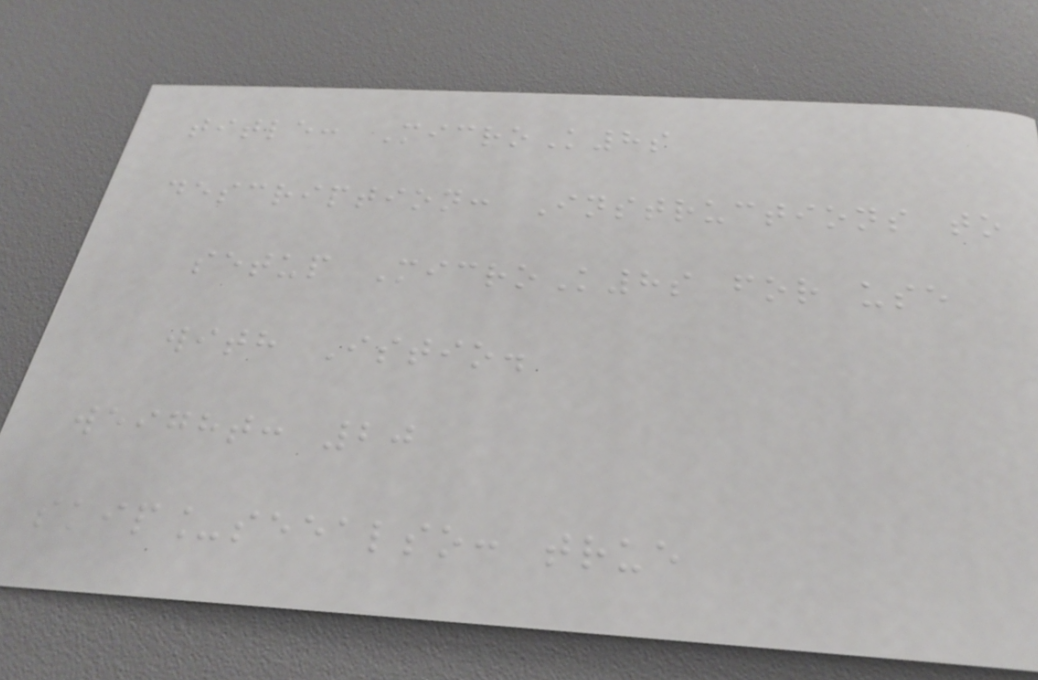title: MicroK8s
description: Instructions to
setup MicroK8s for use
with Istio.
weight: 20
skip_seealso: true
